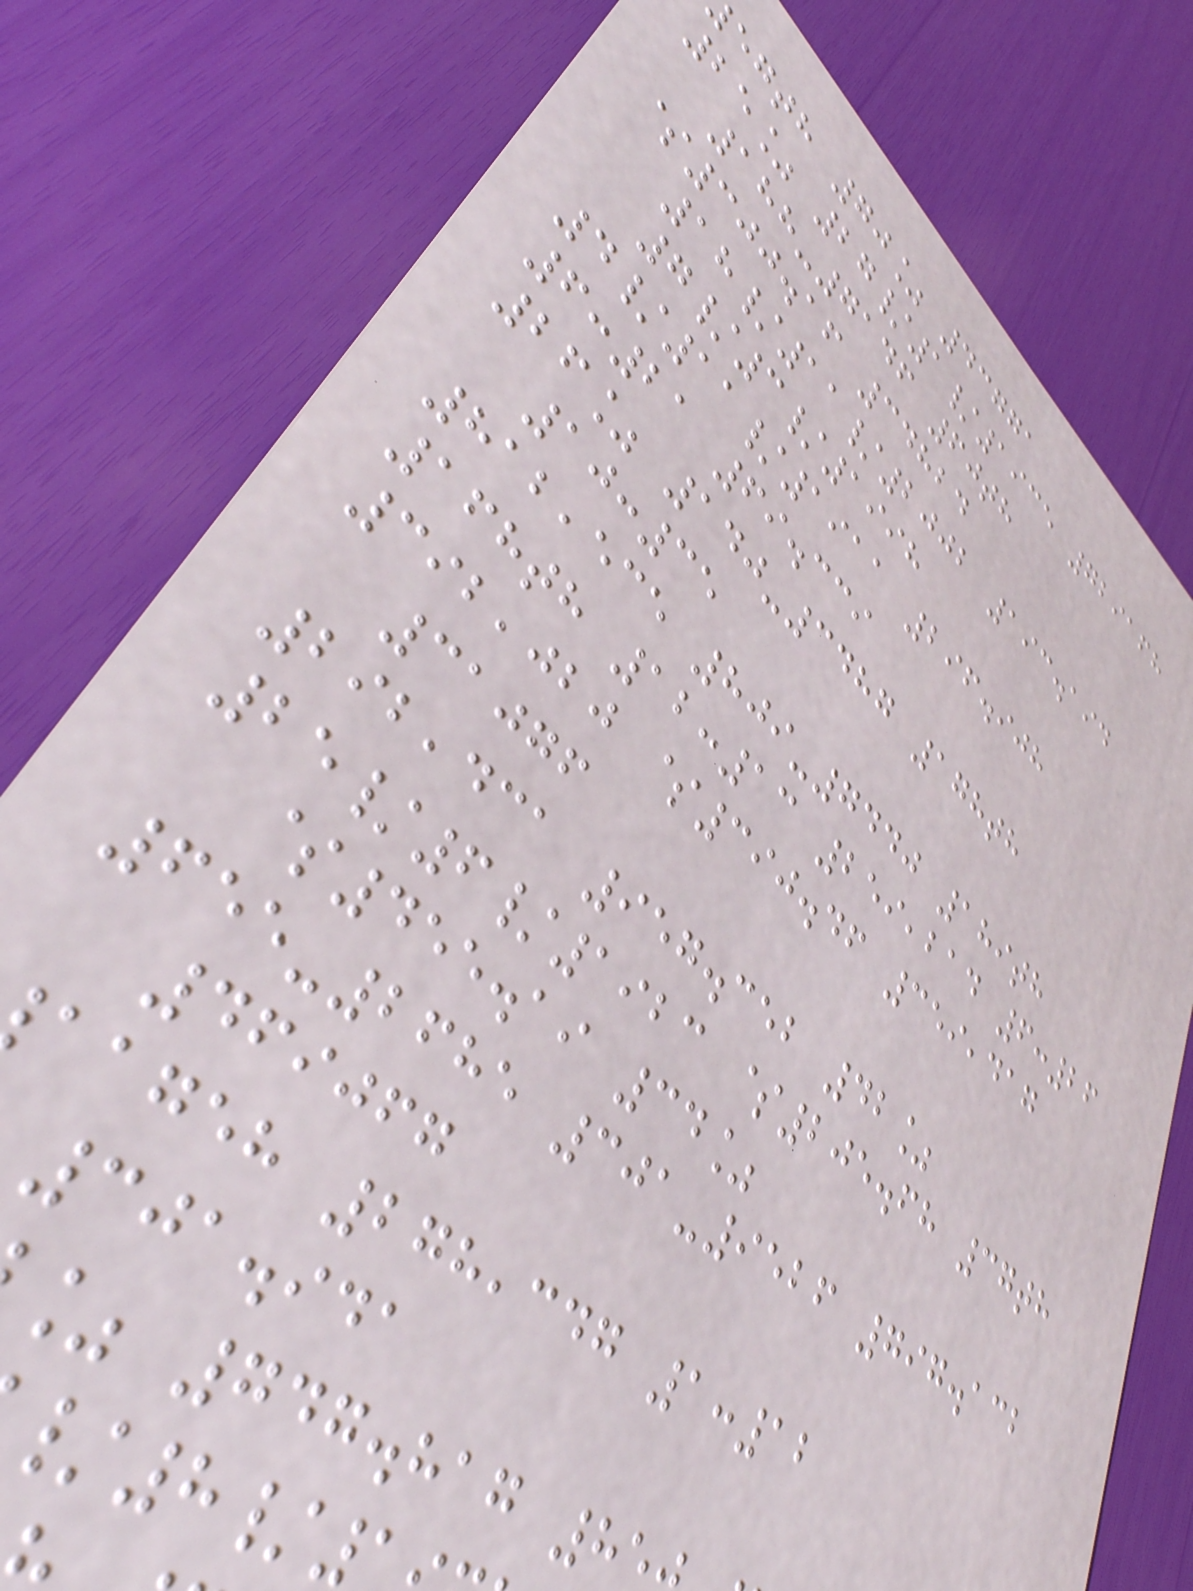egth 70% 43771
25% 27/1/1935 729168
188-7146 60th
$300.16 34824
18/11/2002 193.194
7/3/1998
4/11/1911 296.908
6:21 69.339
26% 140-3487 178th
10:35
812,535 809-7440 189th
168th 12:13 259,214 6:26
392,020 $390.46 359,417
31076
292,431 957.352 42%
25/6/1923 $205.68 37th
$455.19 34%
655-2685 301-9526 797.132
469067
aageh 278,347 1:12
301.941
% 747.817 8
